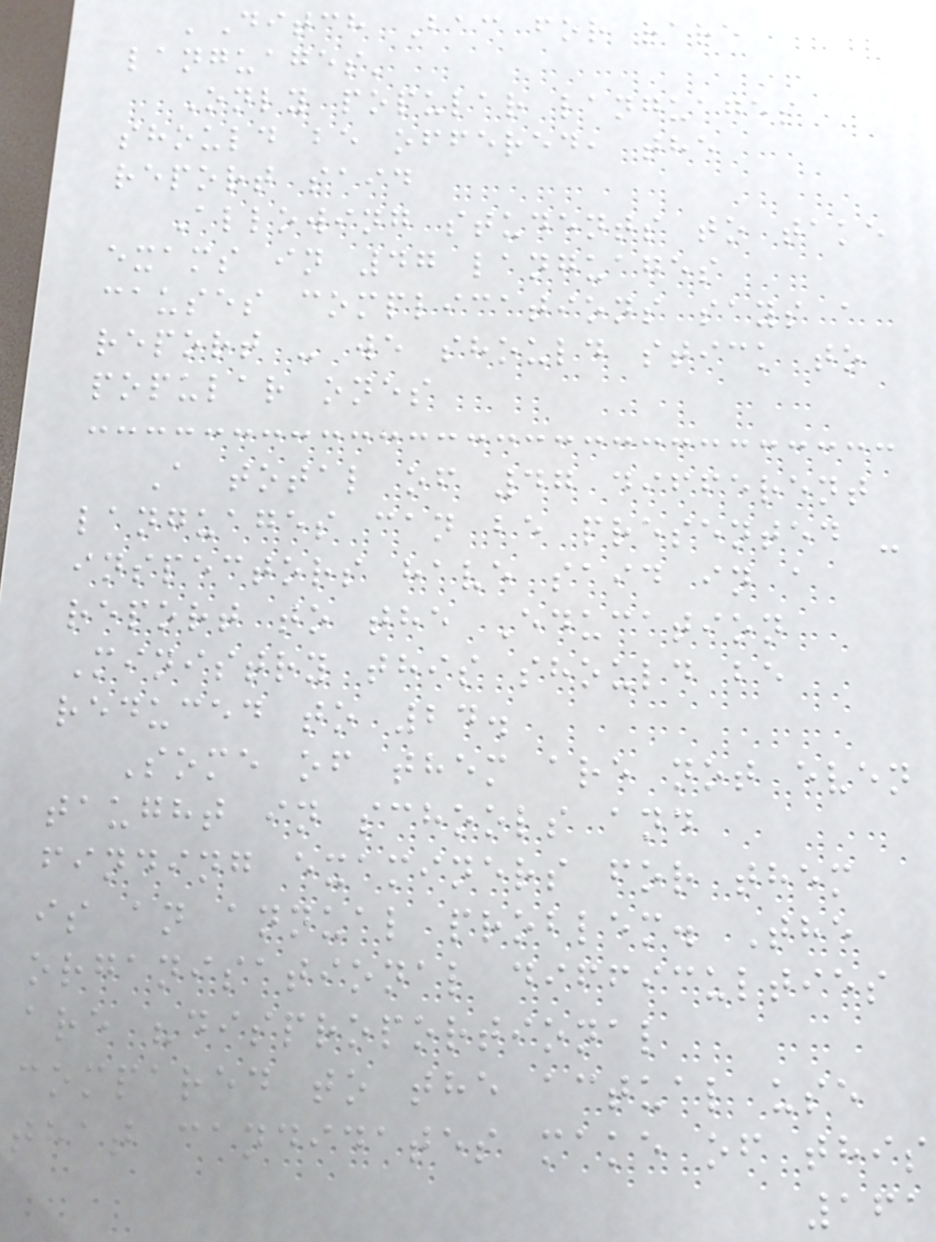'Ditch Bac for rare
languages'
Only popular languages
should be offered, the
report said
Allowing students to take
exams in 47 languages
causes complications says a
report - we should stick to
popular ones
A total of 47 different
languages can be presented -
inspectors have said in a
report to the Education
Ministry this should be
reduced to 24.
Some of them are not even
taught in schools and
finding examiners for them
is an annual problem. The
organisational difficulties
are "disproportional
compared to the actual use
that candidates make of this
161
